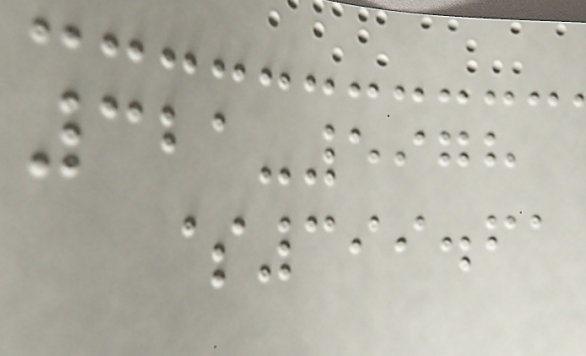321-5978
$399.61
